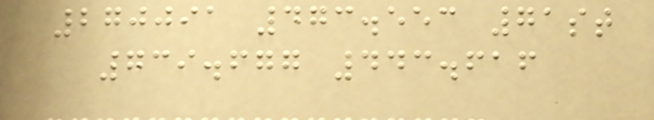270091 473.553 71st
739.677 443.616
